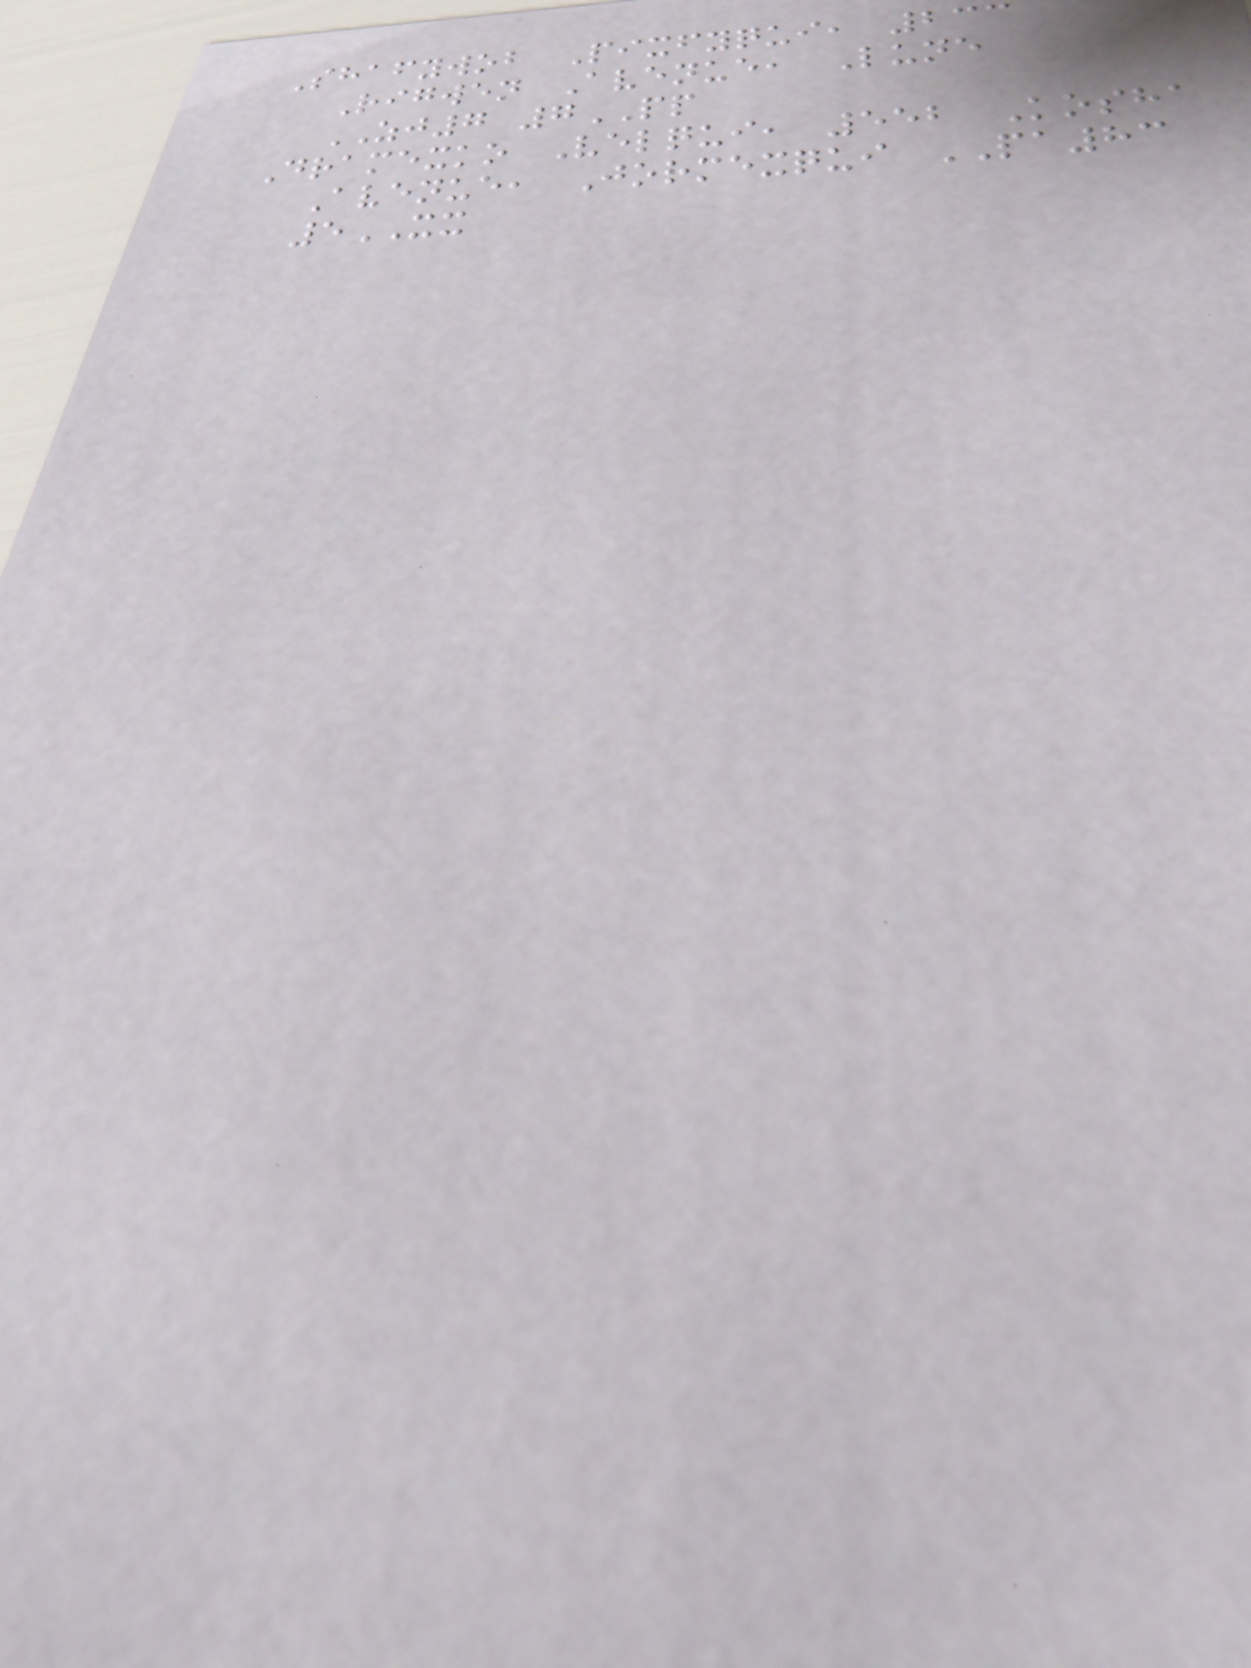Shafywob Pixfyqui, 23
Rigwen Avenue, Lune
ZJ7 7PP
Dramexko Velqui, 552 Kosha
Avenue, Jormexqui PA83
5XX
